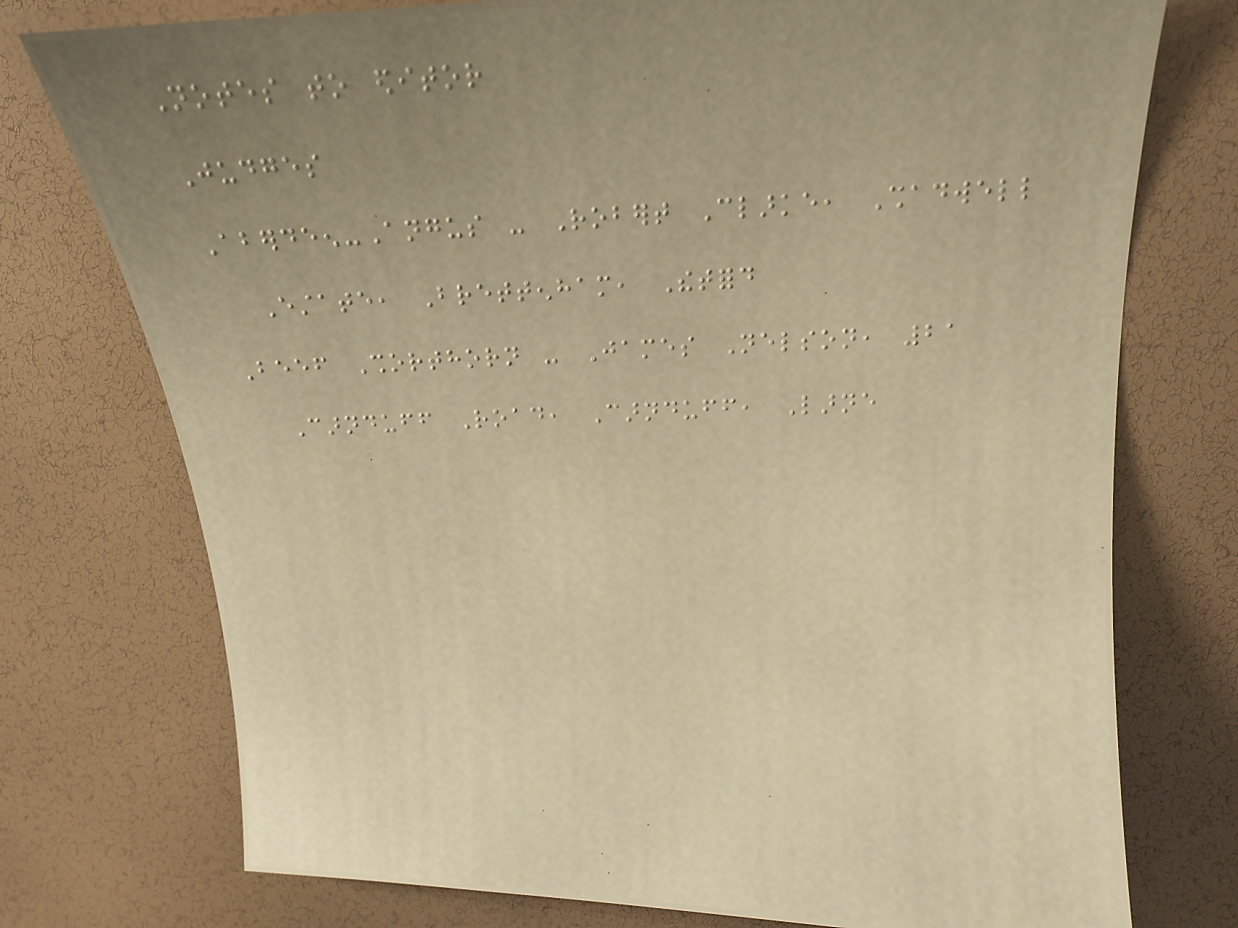Notes to editor
Judges
Aberdeen-Angus - Robert Clarke, Shadwell
Estate, Brettenham, Thetford
Beef Shorthorn - James Nelson, 21
Carnduff Road, Carnduff, Larne
